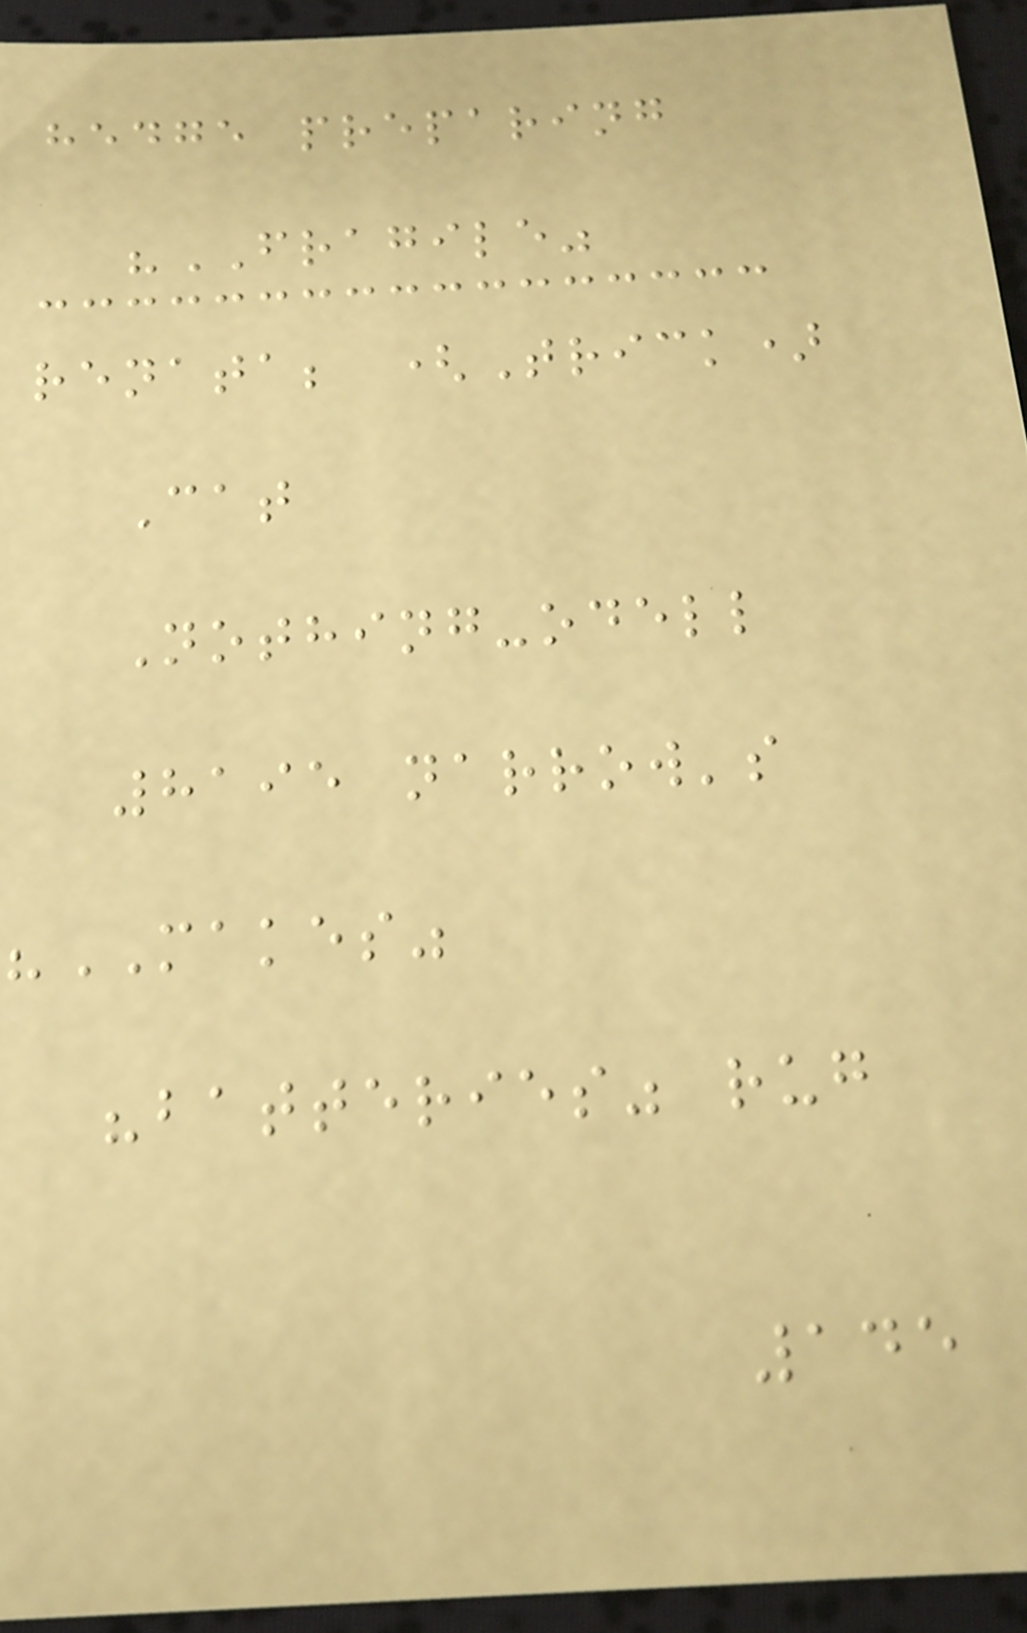hedge preparing
"FRAGILE"
renata; (Trick)
Cat
Nothing-odell
8195 narrow's
"MAKES"
"batteries" rug
145
